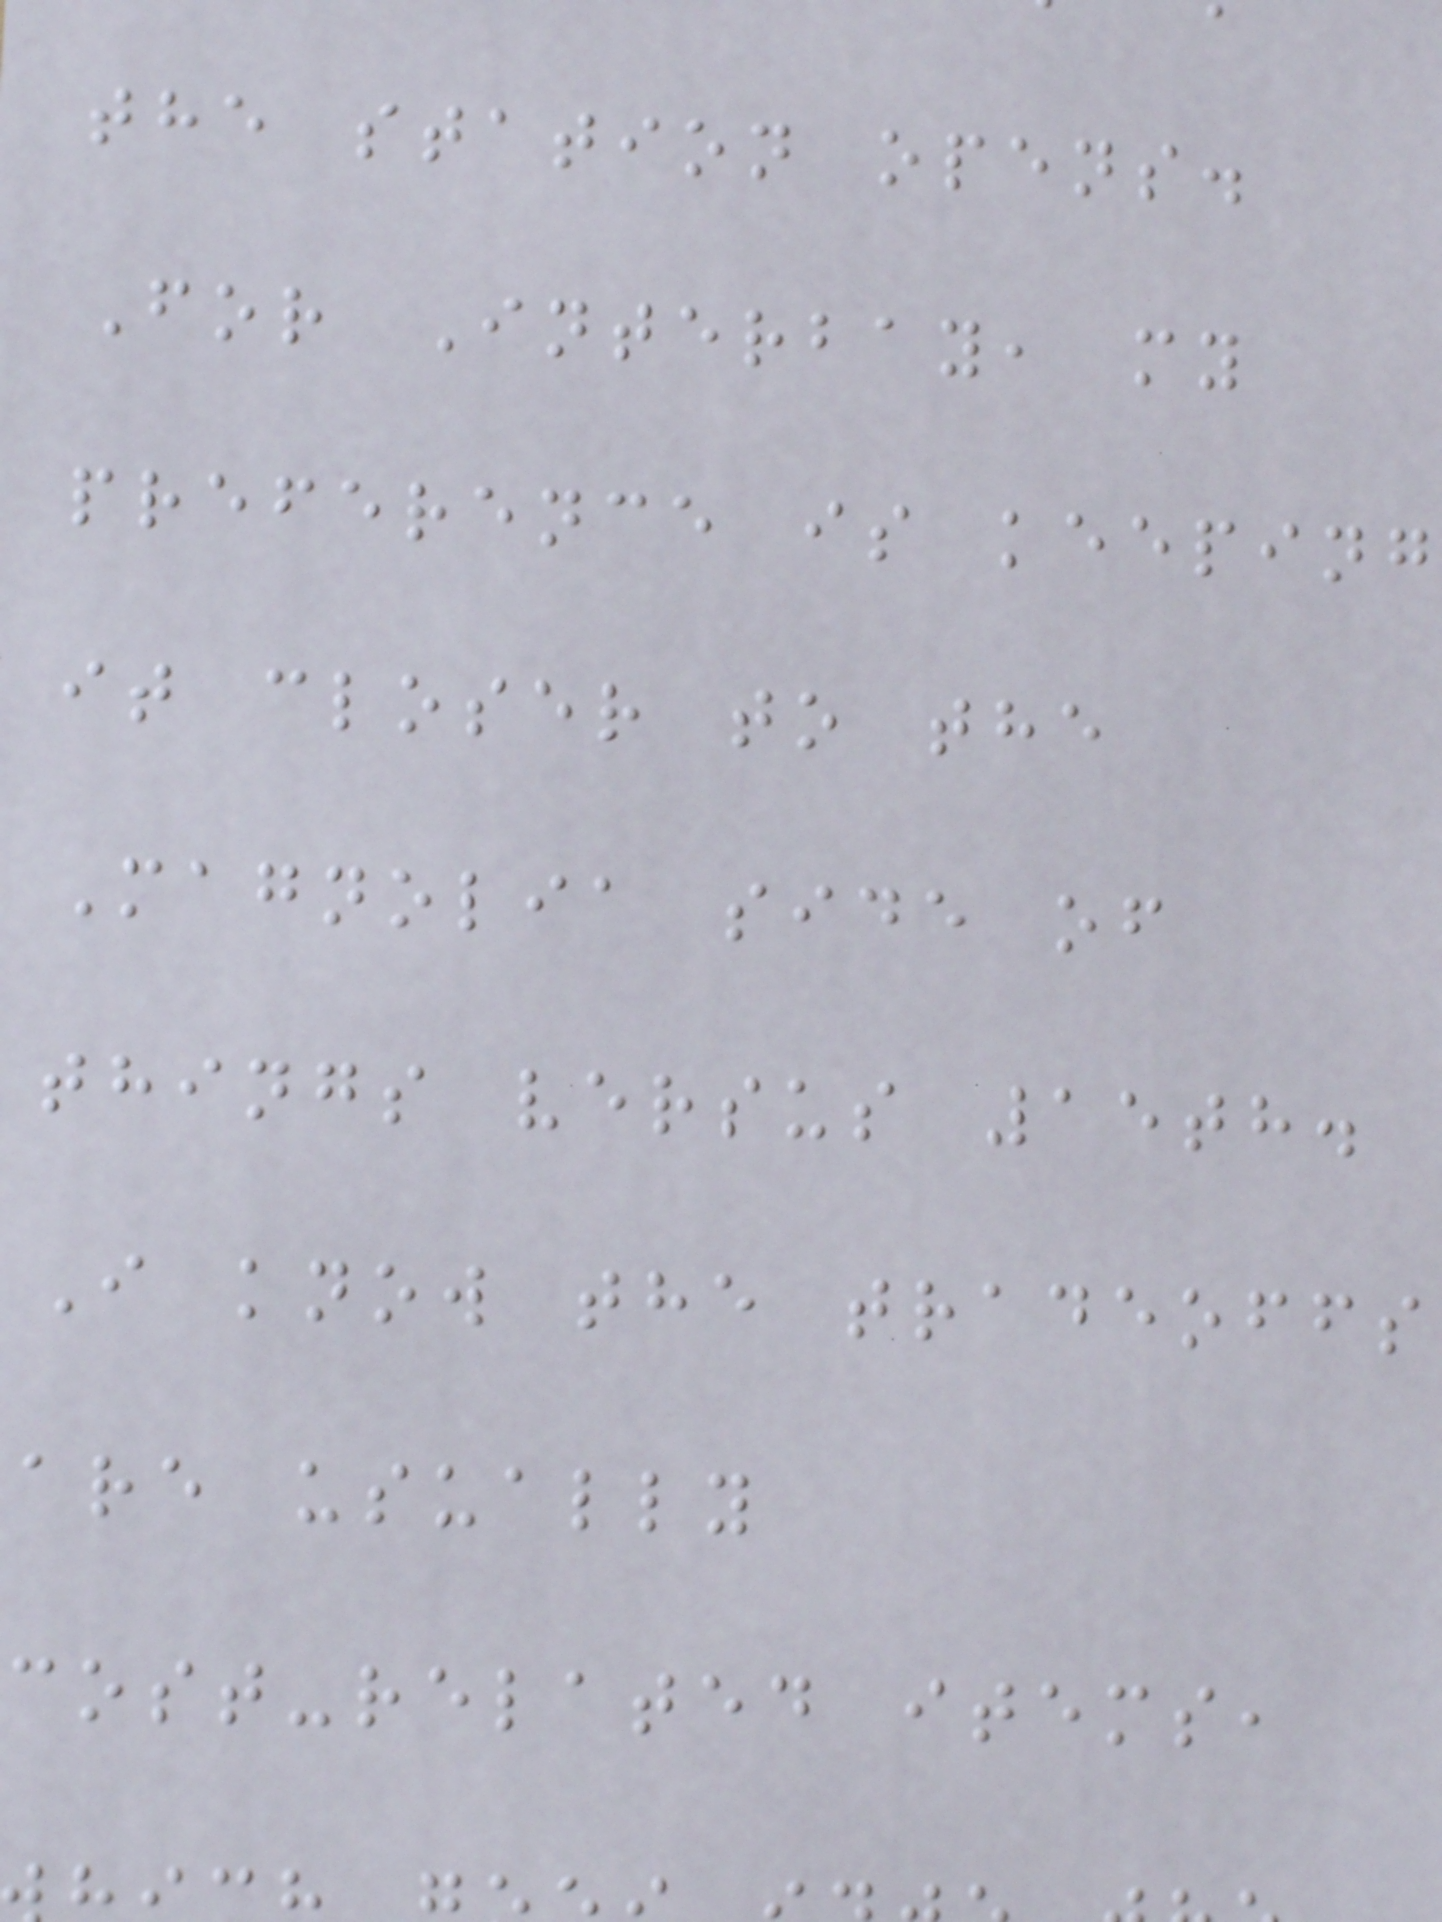the station opens.
For Interbay, my
preference is keeping
it closer to the
Magnolia side of
things versus 15th.
I know the tradeoffs
are usually
cost-related items,
